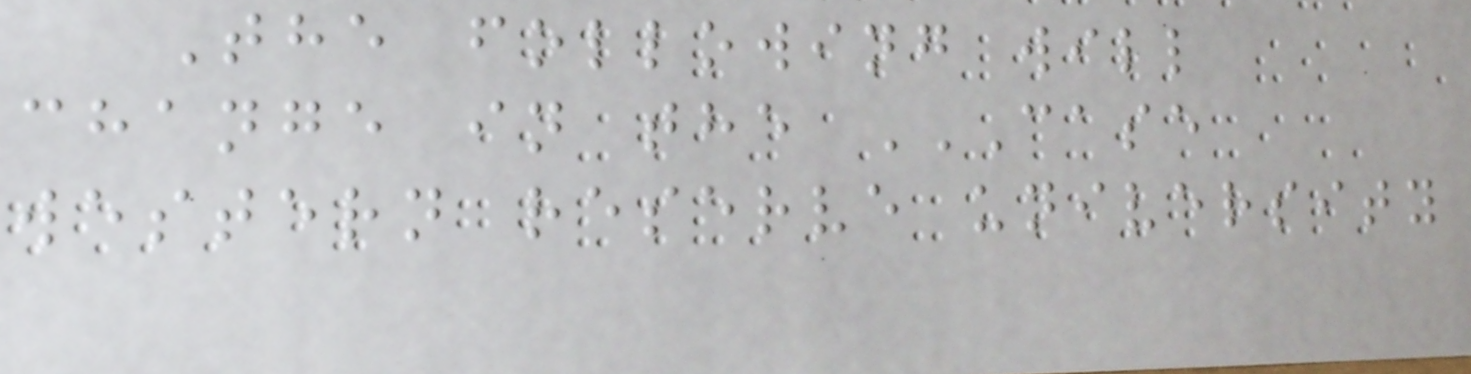The following will
change in the CASE
WESTERN RESERVE UNIVERSITY
